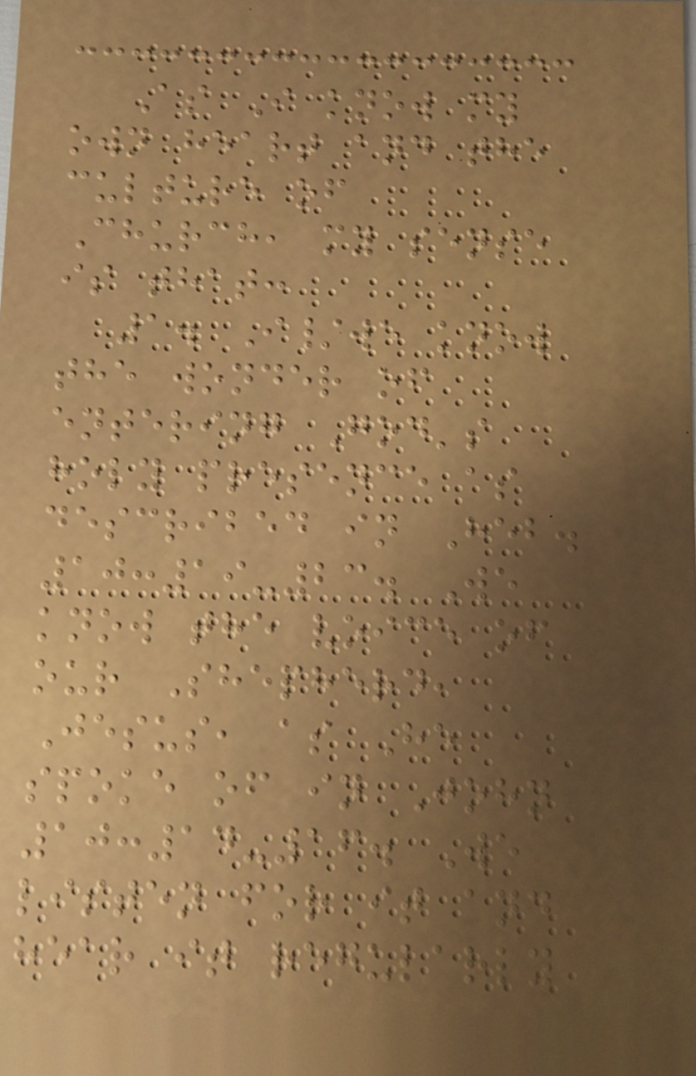As I know my
own heart and the
culture of
Church, my sense
is that:
1. I/we know
the wonder of
entering God's
holy presence as
described in Heb.
10:19-23. We
know the voice of
our Shepherd,
Jesus, as He
spoke of in John
10:14-16. We
listen for it and
hear it regularly
